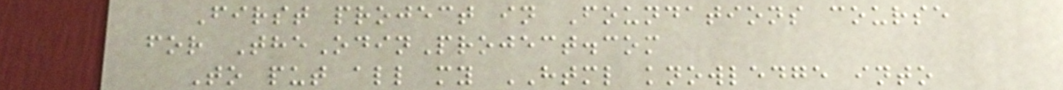First project in Foundations course
for TheOdinProject.com
To put all my HTML knowledge into
